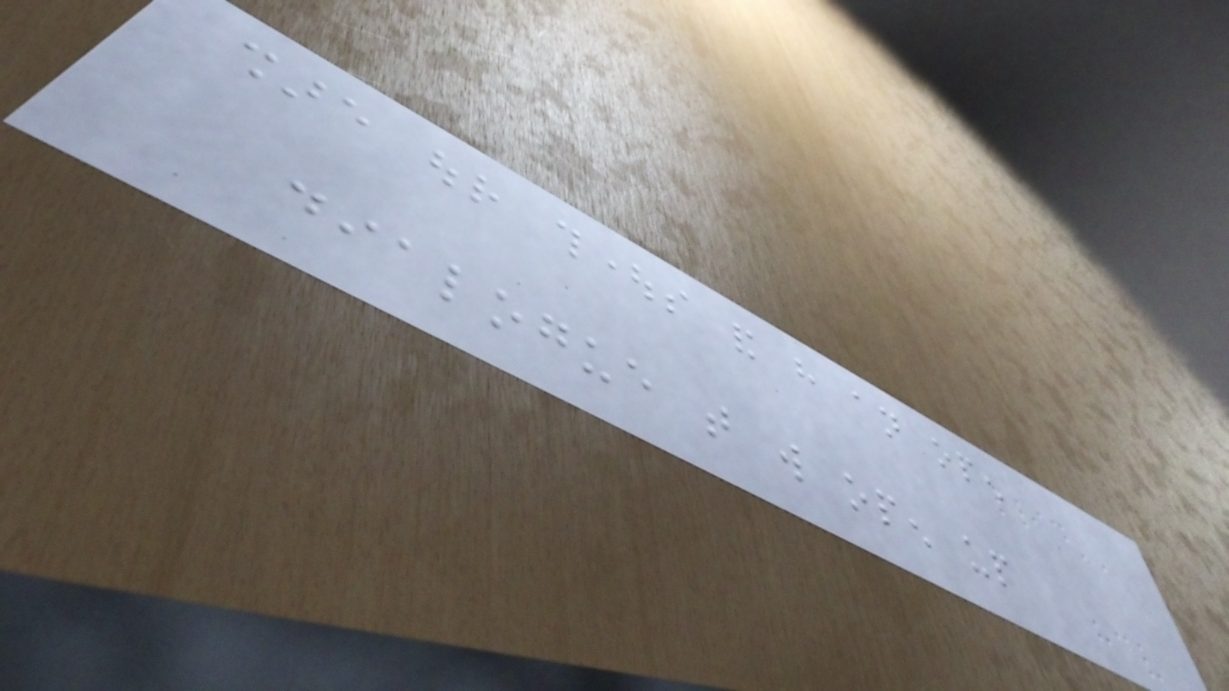share our thoughts and have an open
dialogue that will open up
